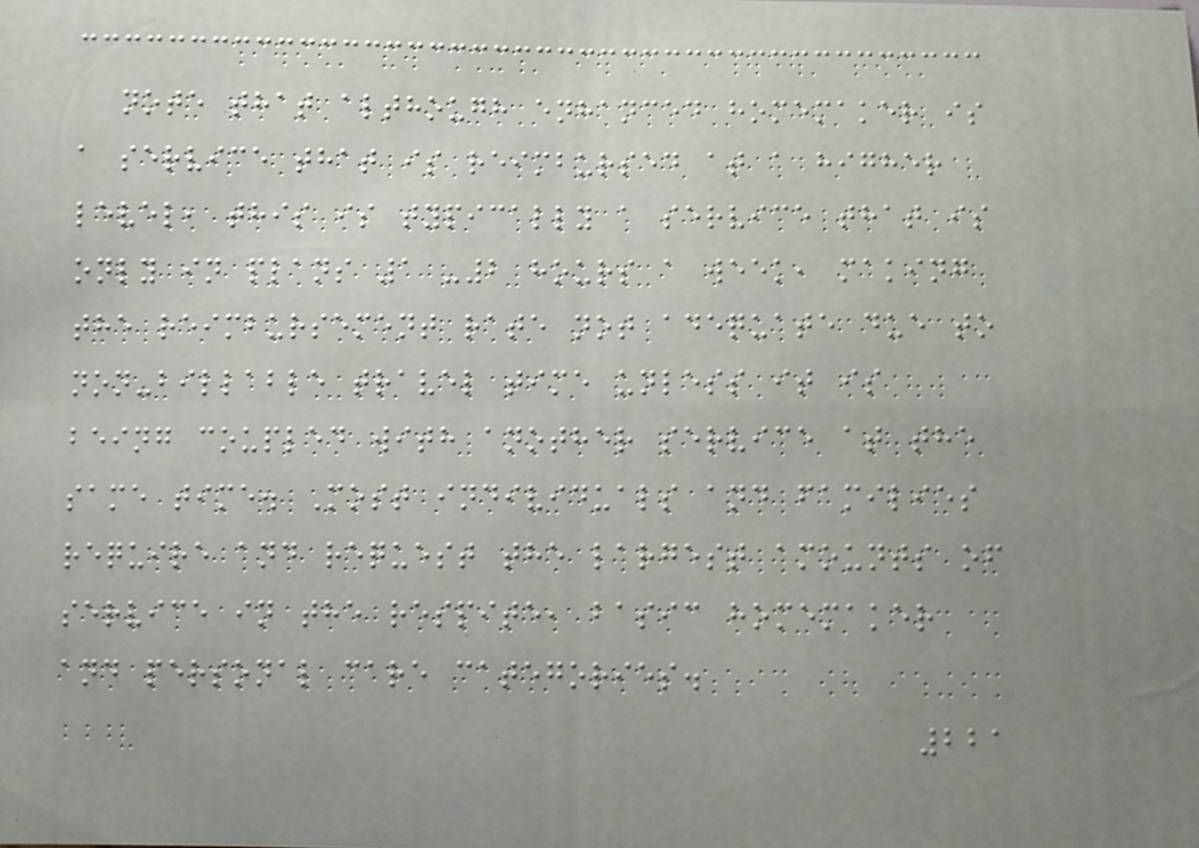note that although enhanced homemaker is
a service that is reimbursed at a higher
level, this is typically a service that is
only in plans 1 -2 hours a week, making
the reimbursement rate not adequate due to
non-billable travel time unless it is
being coupled with another service at the
same time. Most individuals and families
require and request the largest amounts of
service in the respite, basic homemaker
and personal care categories.
221
